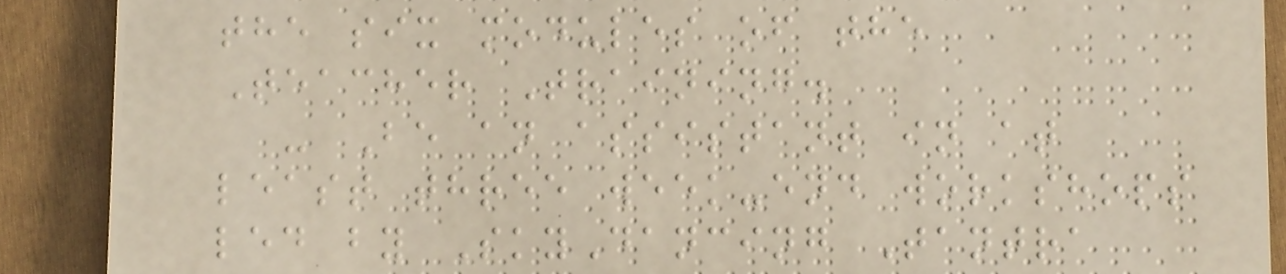the six modules of the
Teacher Training.
- Be an assistant in at
least three week-end workshops
led by SkyDancing Tantra
